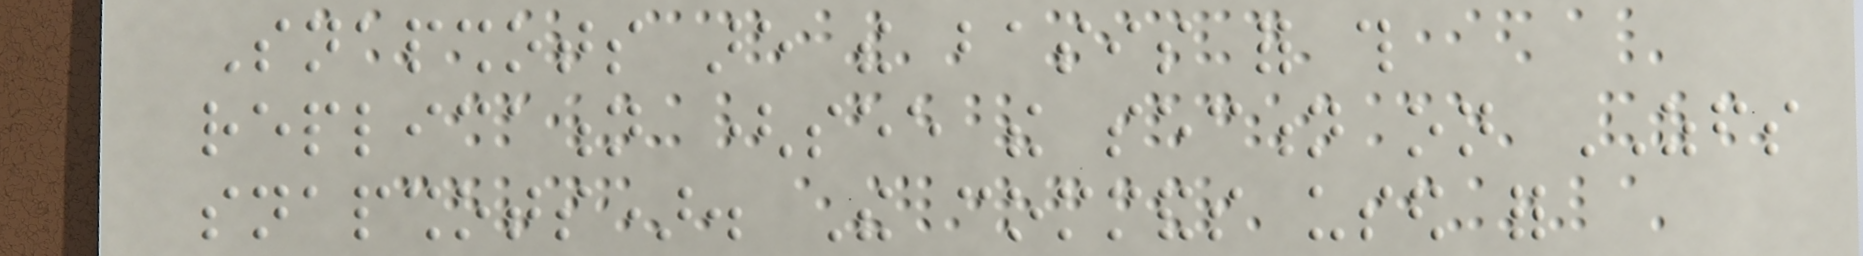Snapshots are the basis for this
replication (see the section on ZFS
snapshots). The commands used for
